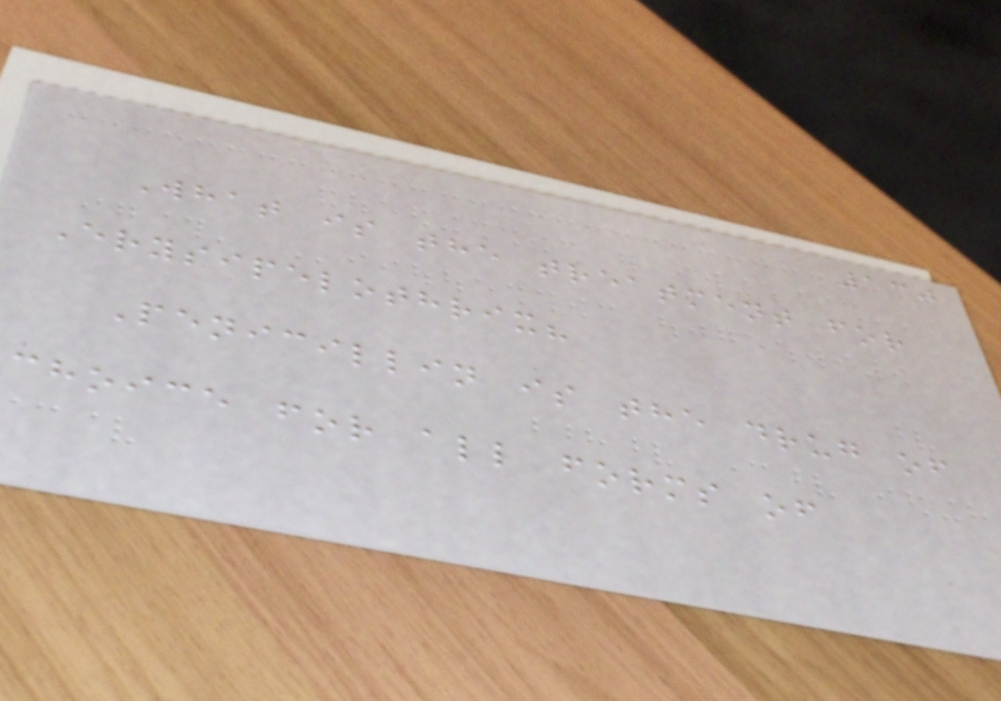130
What is the treatment for
Erysipelothrix?
Penicillin is the drug of
choice for all forms of
